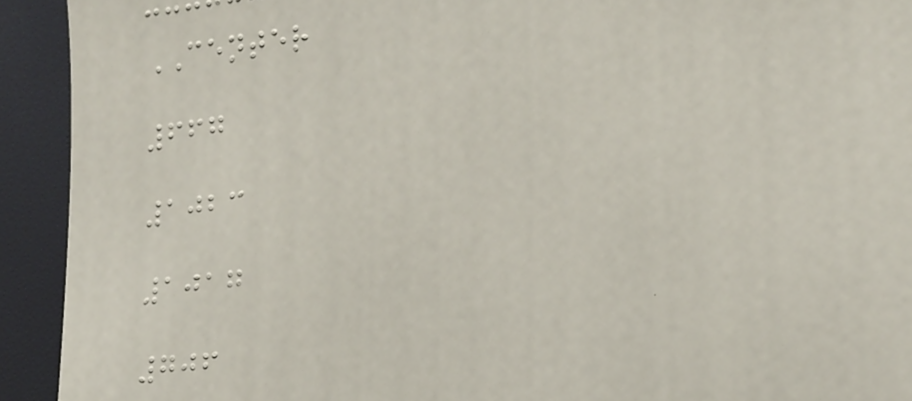CENTER
667
1023
1017
706
